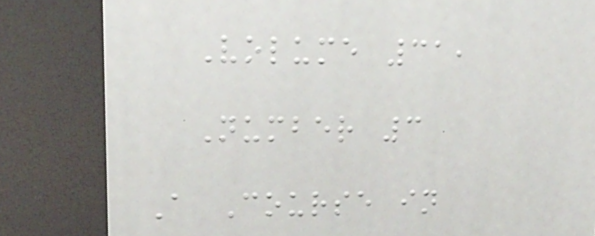Volume 31,
Number 3
A Course in
